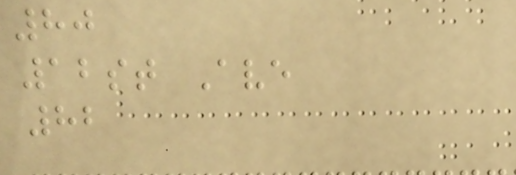80
12st Ave
82
